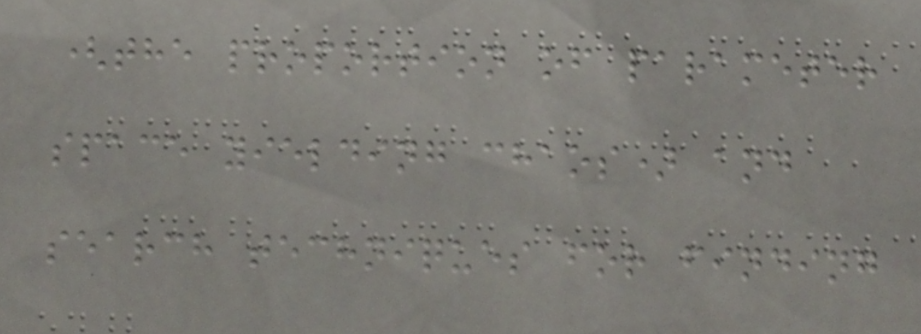(the proportion of parameter
space yielding chaos) and
search techniques for finding
